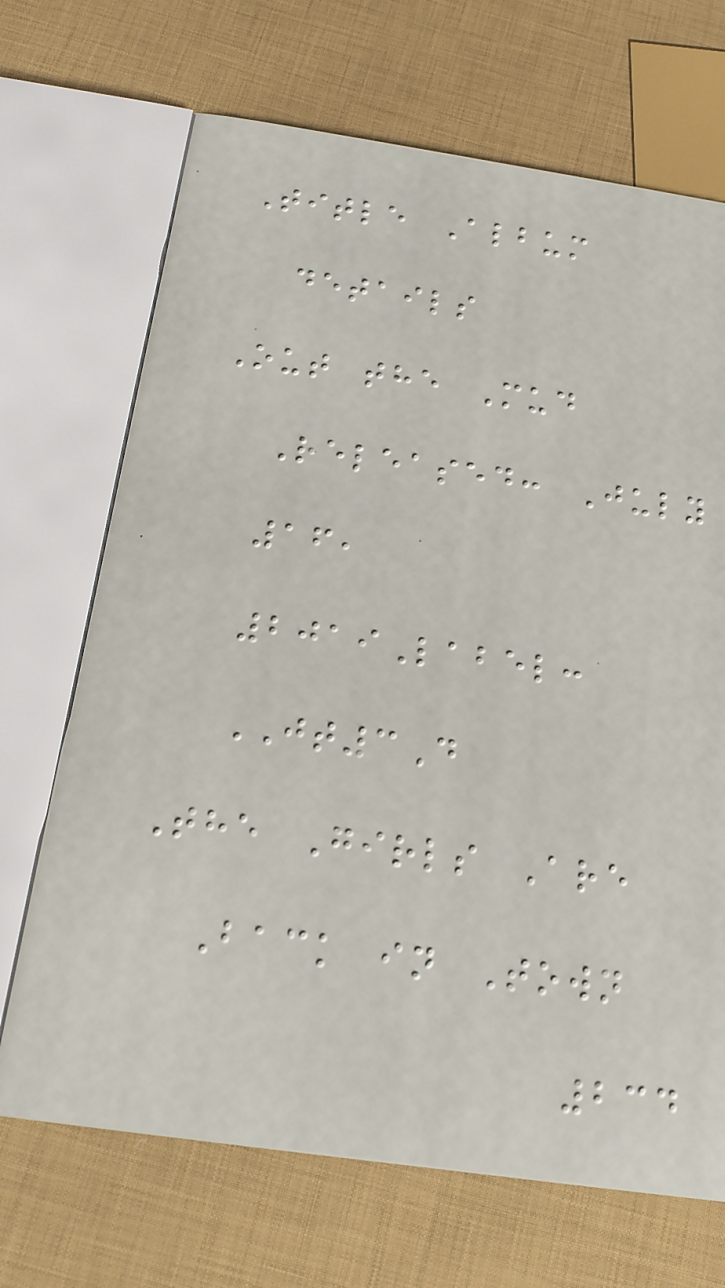Title Album
details
Out the Mud
Released: July
16,
2019Label:
JT3D
The Girls Are
Back in Town
234
